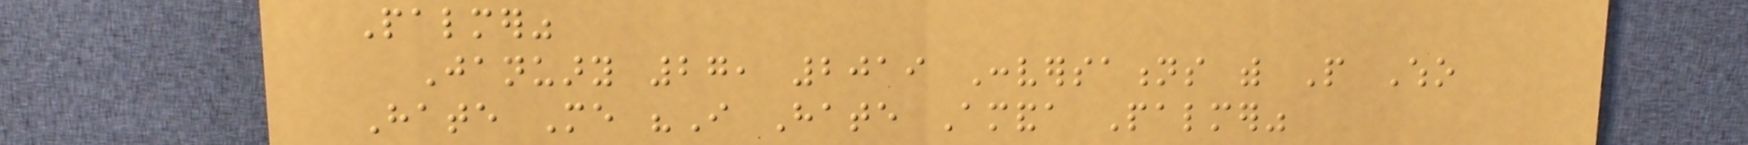Palmer"
January 27, 2019 Conversations with People Who
Hate Me "I Hate Amanda Palmer"
